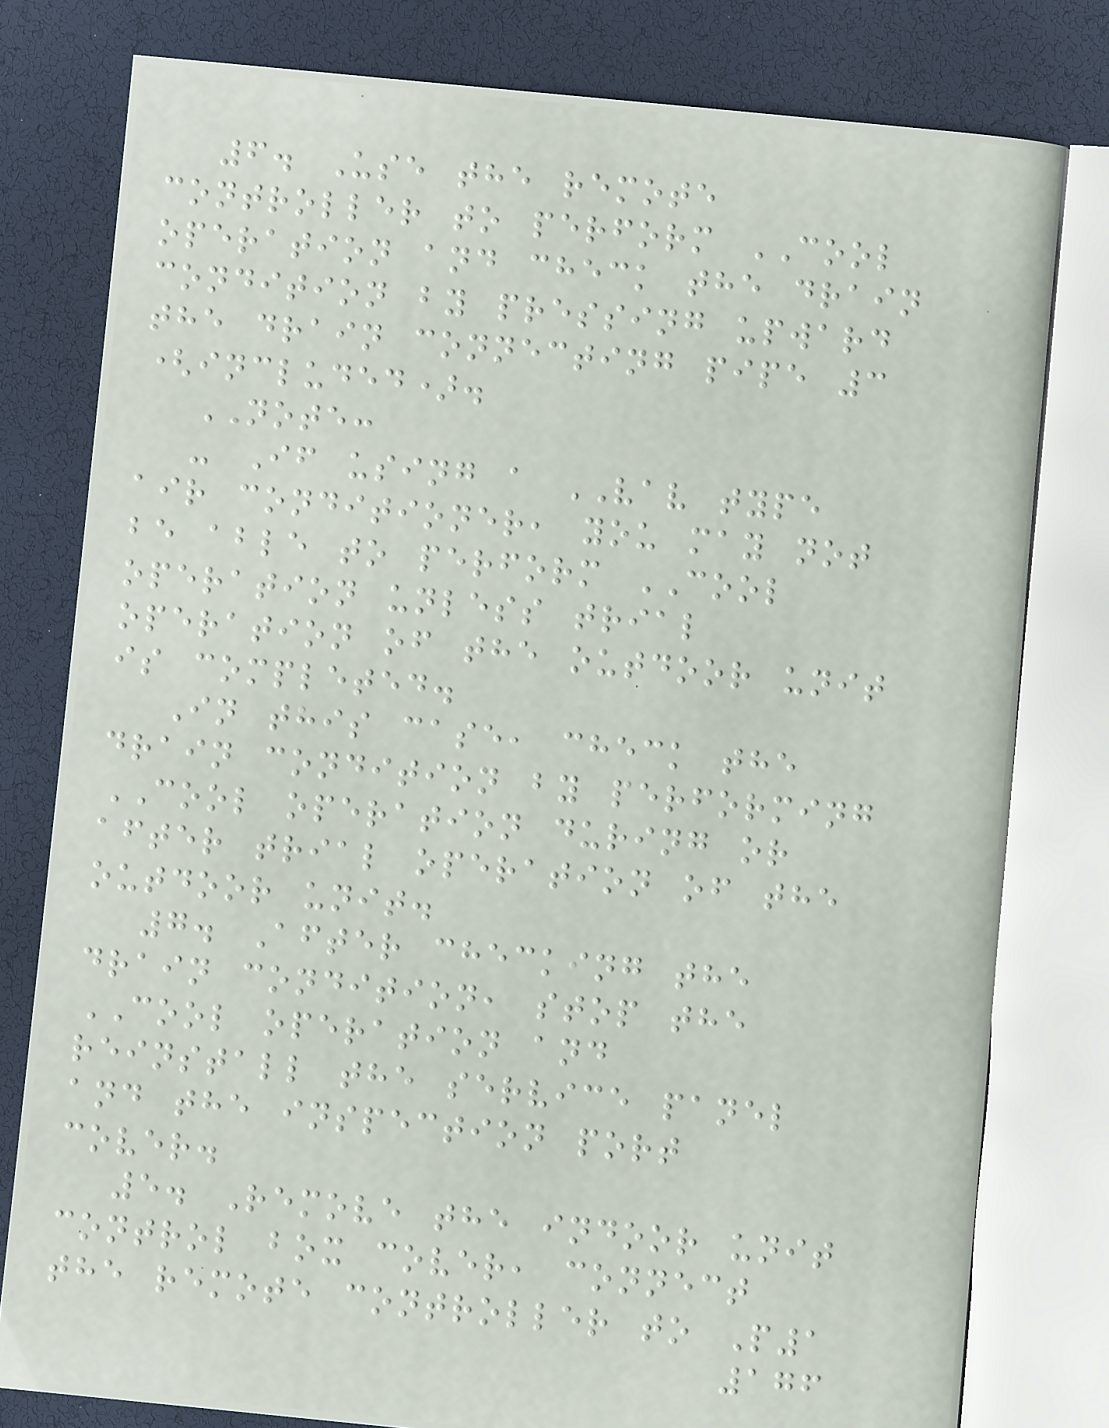6. Use the remote
controller to perform COOL
operation and check the drain
condition by pressing upward
the drain connecting pipe 3
(included).
NOTE:
- If using a VAV type
air conditioner, you may not
be able to perform COOL
operation unless trial
operation of the outdoor unit
is completed.
In this case, check the
drain condition by performing
COOL operation during or
after trial operation of the
outdoor unit.
7. After checking the
drain condition, stop the
COOL operation and
reinstall the service panel
and the inspection port
cover.
5. Remove the indoor unit
control box cover, connect
the remote controller to P1
176
